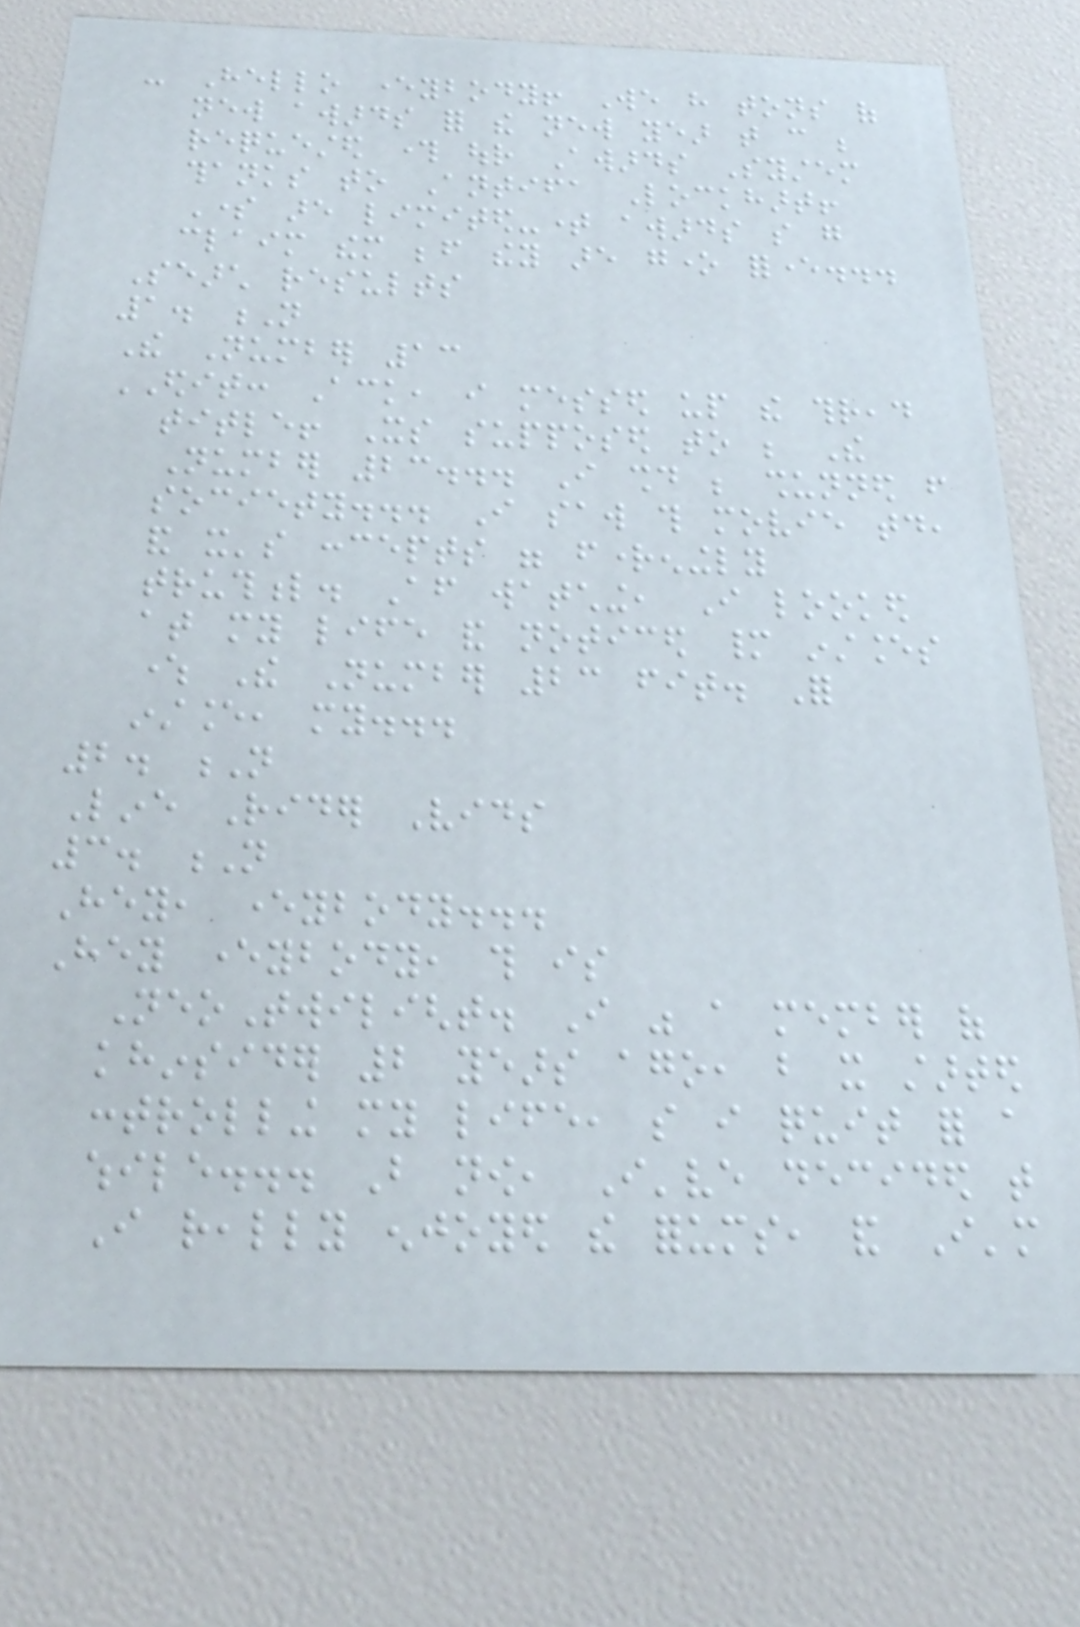- Hello everybody! We have tons of
new awards for the new year that can be
requested through our Awards System
thanks to Antifa Lockhart!
Some are limited-time awards so go
claim them before they are gone forever...
Search results
1. N
The Number 13
EDIT: Ack, i messed up the thread
title! Its supposed to be The
Number 23... I should be shunned from
society... I saw this movie today,
and it's concepts were frighteningly
truthful. After watching, I looked
at my life and noticed many instances
where The Number 23 fit. For
instance, my...
2. N
Line Rider Vids
3. N
Hey, everybody...
Hey everybody, this is
NeoTwilight. I was a member of
khinsider 2 years ago, but it started
controlling my life, so i quit for a
while... But now, I've decided that
I really enjoyed the forums, and I'm
